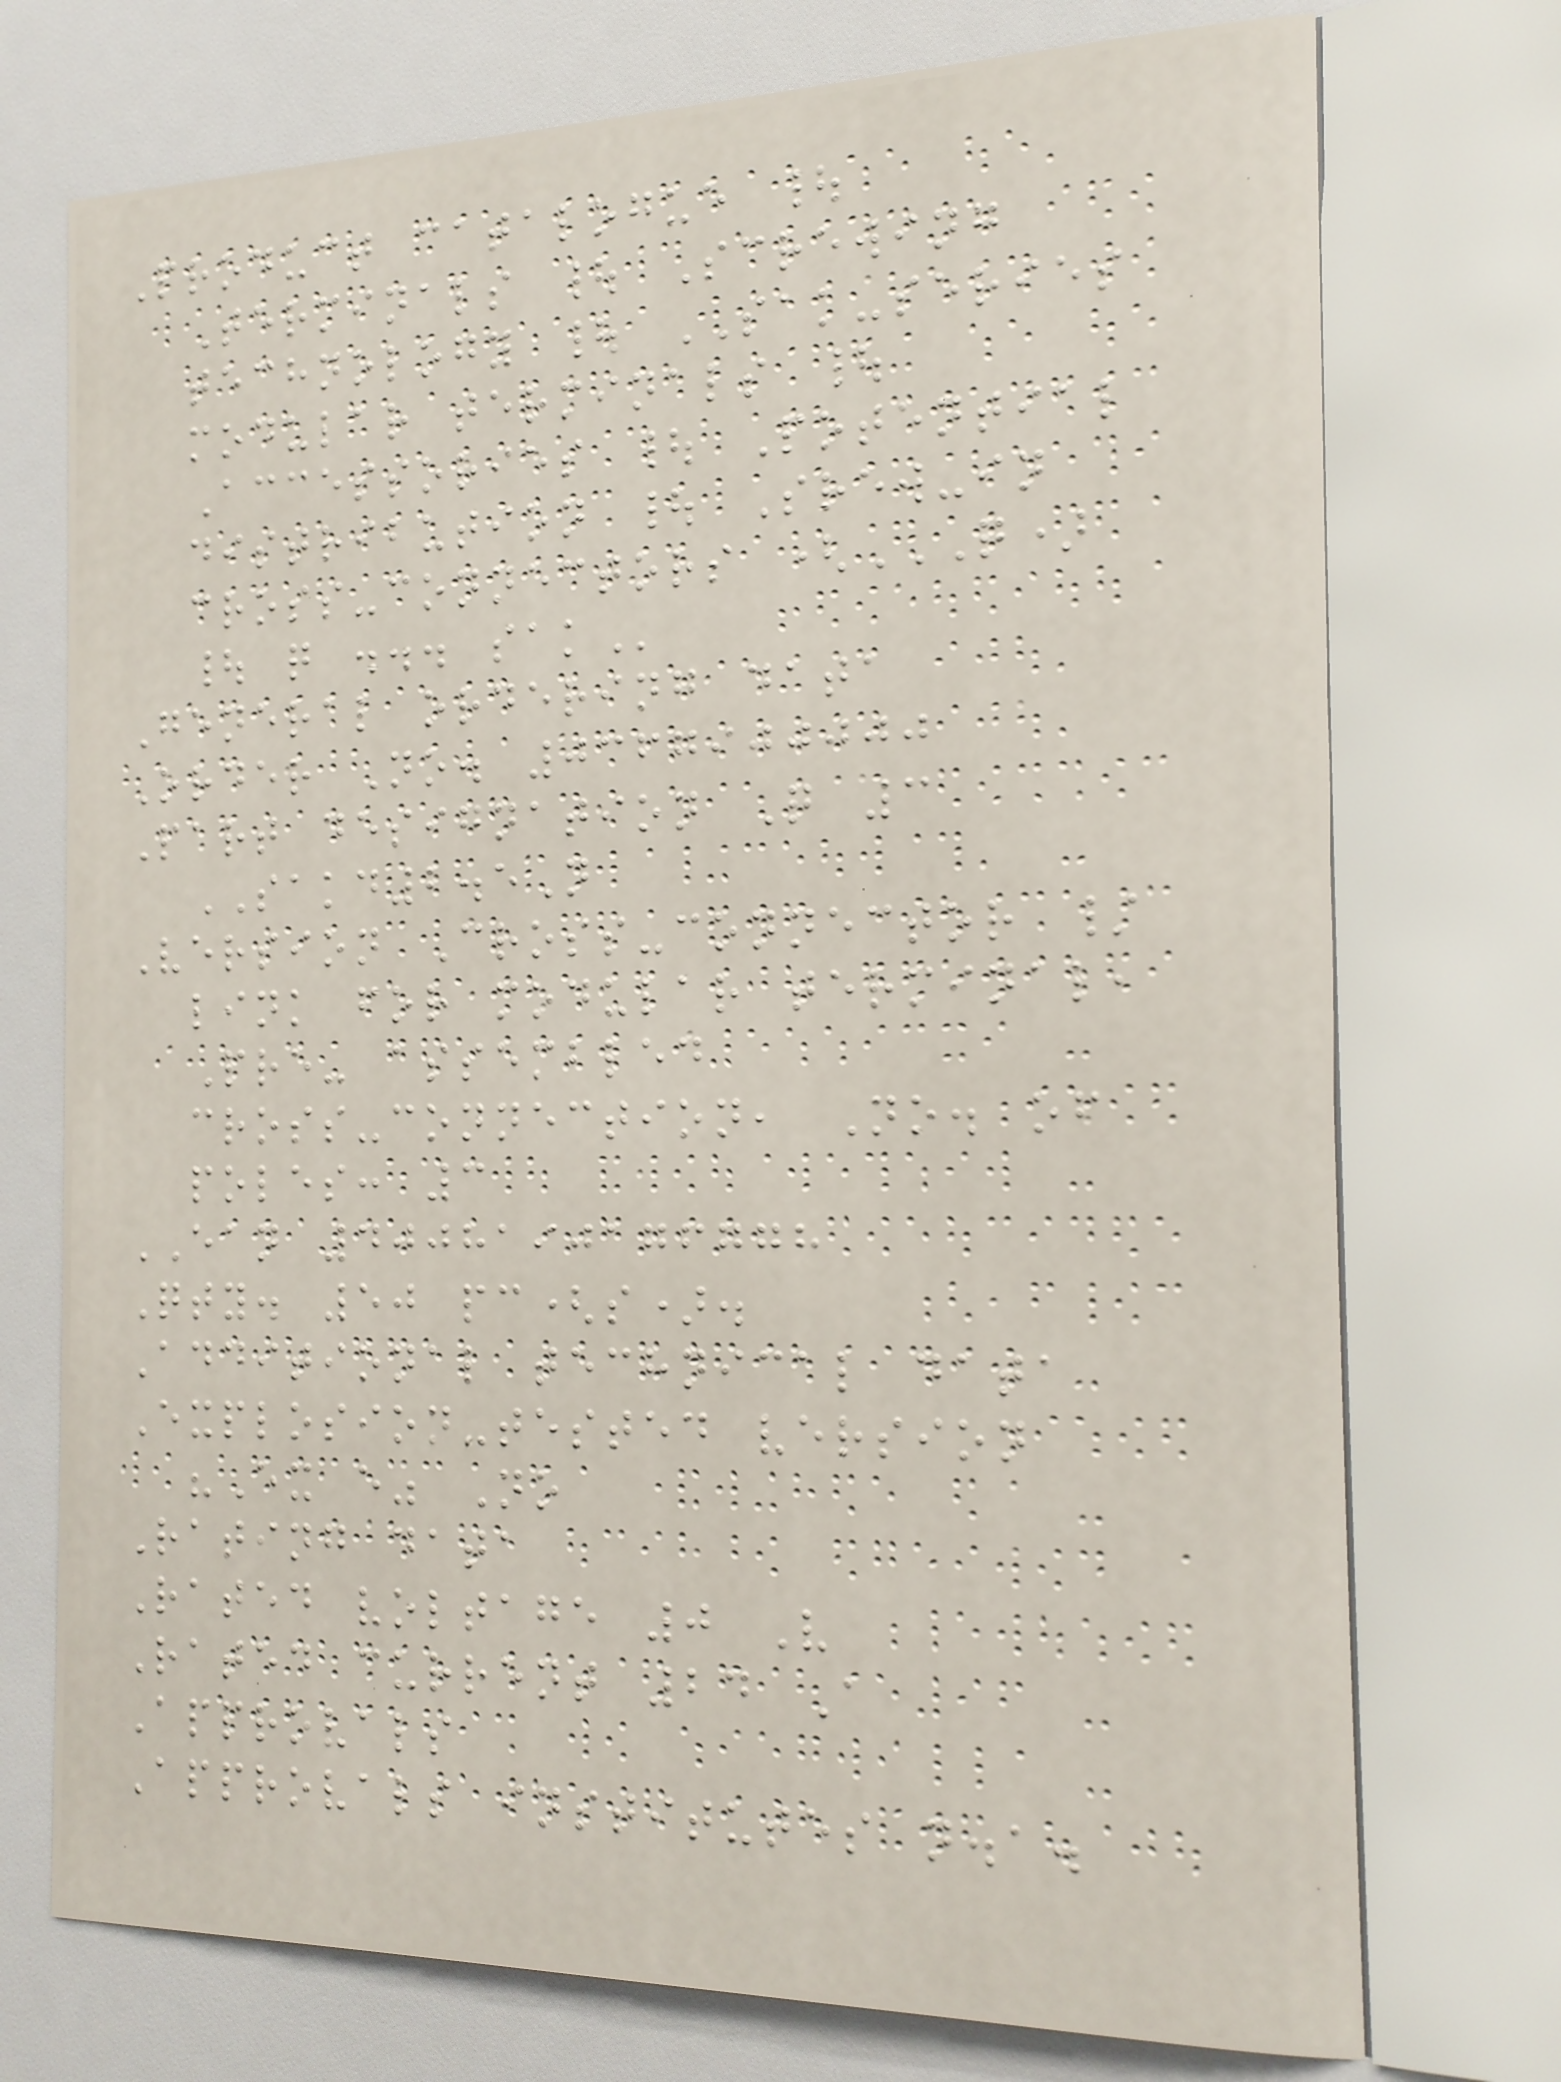Product catalogue |
Terminals | Screwing
technology | SAK-series
modular terminals |
Accessories | Potential
distribution | Srew-in
cross-connectors (Q)
| Q ... SAK
General ordering data
Order No. 0367900000
Part designation Q 3
SAKD2.5N
Version Cross-connector /
link for modular terminal,
Pre- assembled
cross-connection, No. of
poles: 3
EAN 4008190176778
Qty. 50 pc(s).
Additional technical data
Explosion-tested version
"Ex e" No
Rating data
Rated voltage 0 V
Rated current 24 A
Approvals
Approvals institutes n.a.
